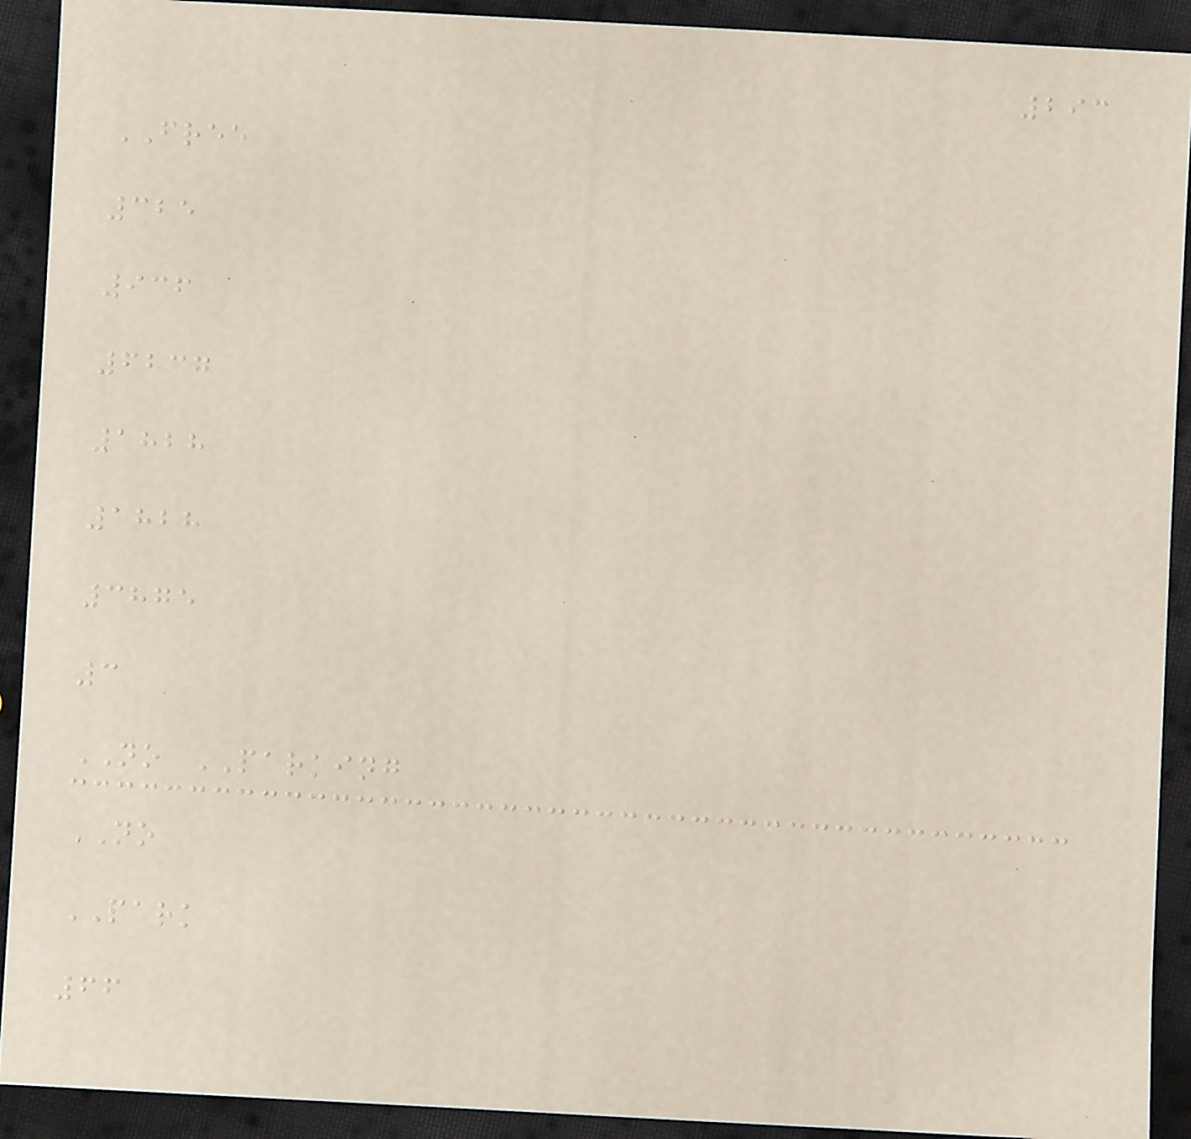293
FREE
325
936
6237
1828
1828
3875
3
NO PARKING
NO
PARK
66
